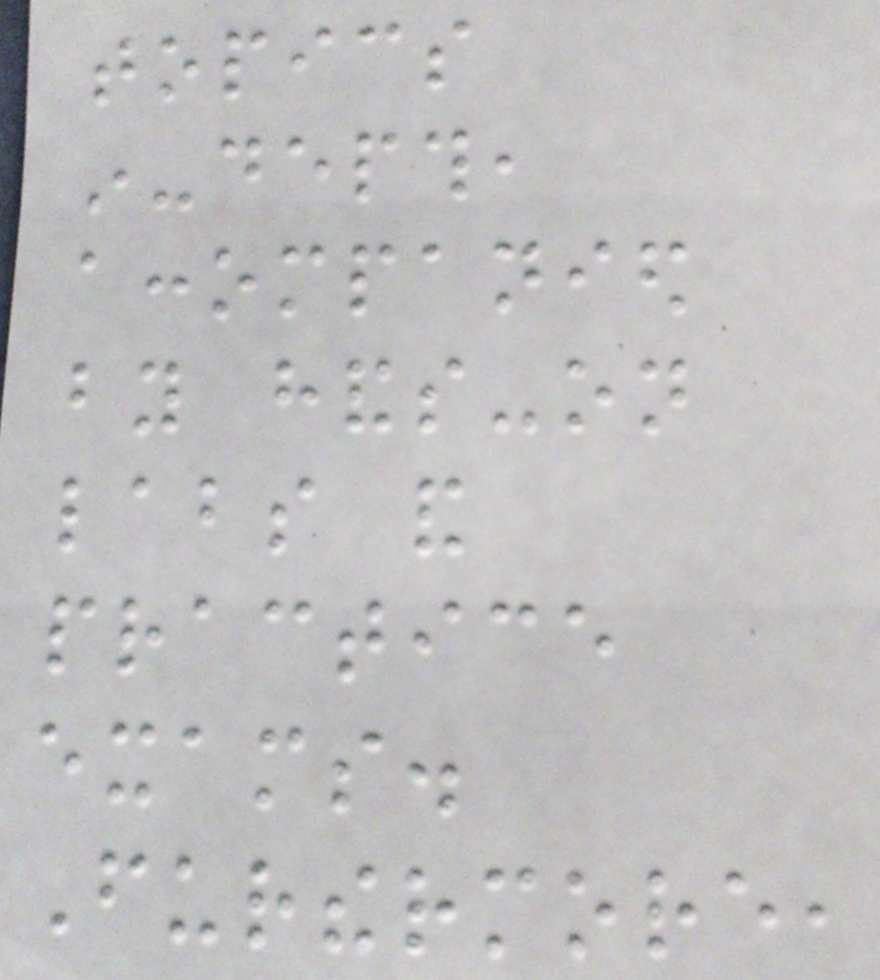topics
in-depth,
accompanied
by hands-on
labs and
practice
exams.
Furthermore,
